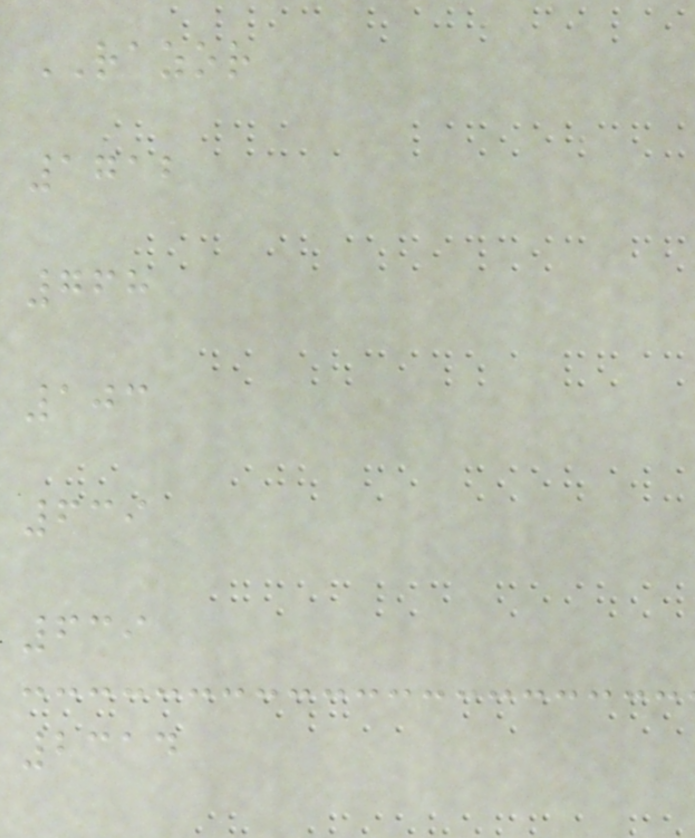RAZOR
1712
768
103
639
639
2314
